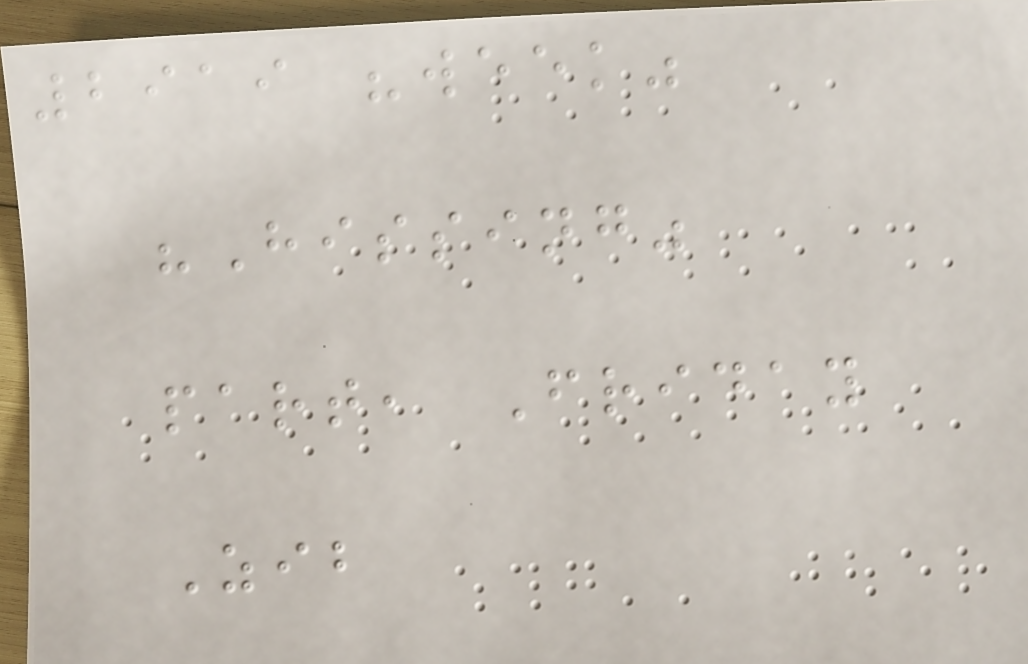2919 "week"
"Hissing"
part, Friday
Zib
